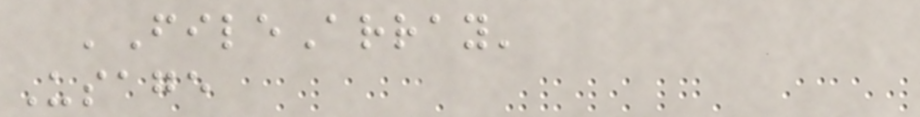'FileArray'
Usage
